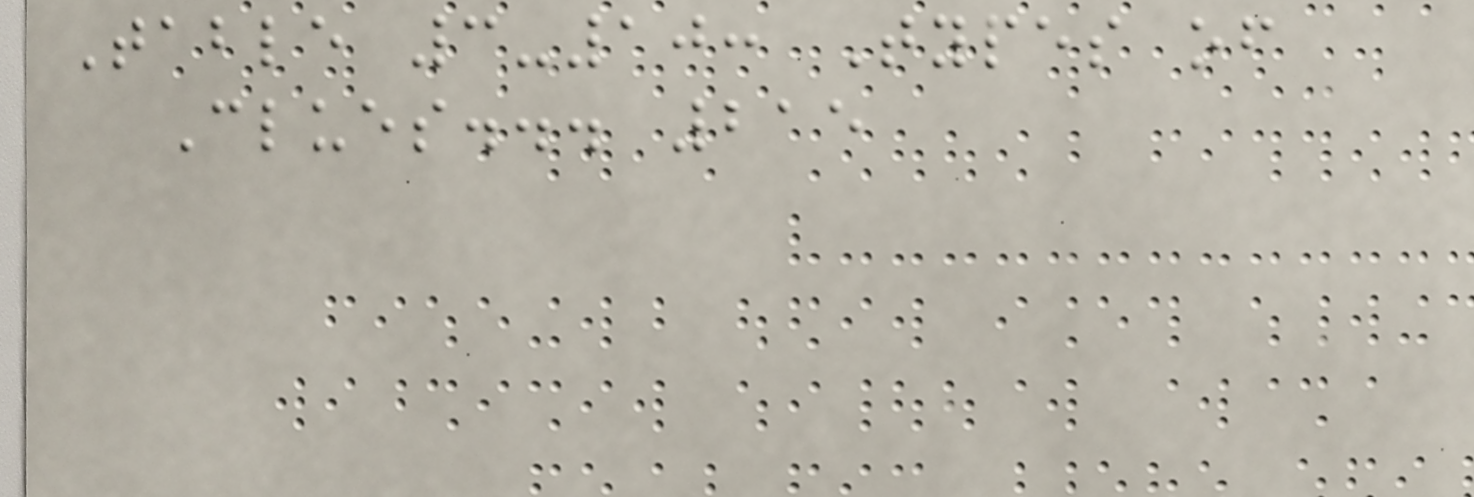Table 3-10: Types of
Clues... 215
